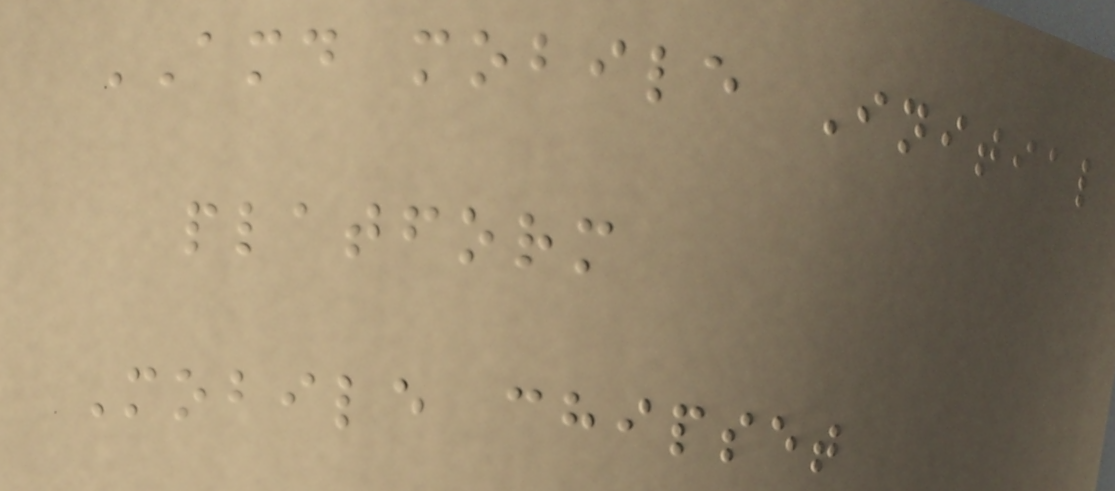AMD mobile Initial
platform
Mobile chipset
